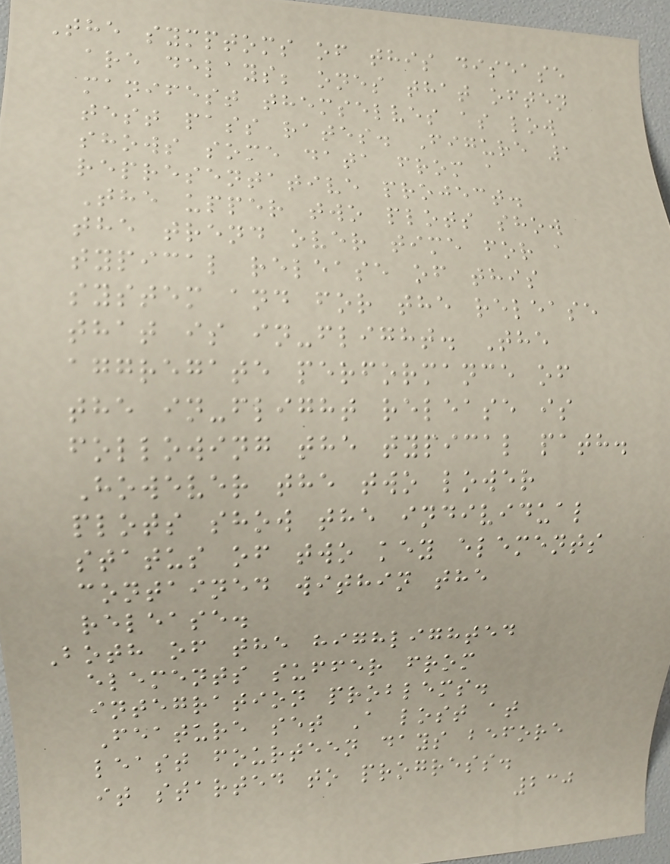The symptoms of this disease
are delays; ones that often
manifest themselves as low
test pass rates. Figure 1
shows some data from a
representative project.
The upper two plots show
the trend over time for a
typical release of this
system and for the release
that is in-flight. The
aggregate performance of
the in-flight release is
following the typical path.
However the two lower
plots show the individual
status of two key elements
contained within the
release.
Both of the highlighted
elements suffer from
integration problems.
Feature set A lost at
least fourteen days before
it started to progress.
230
